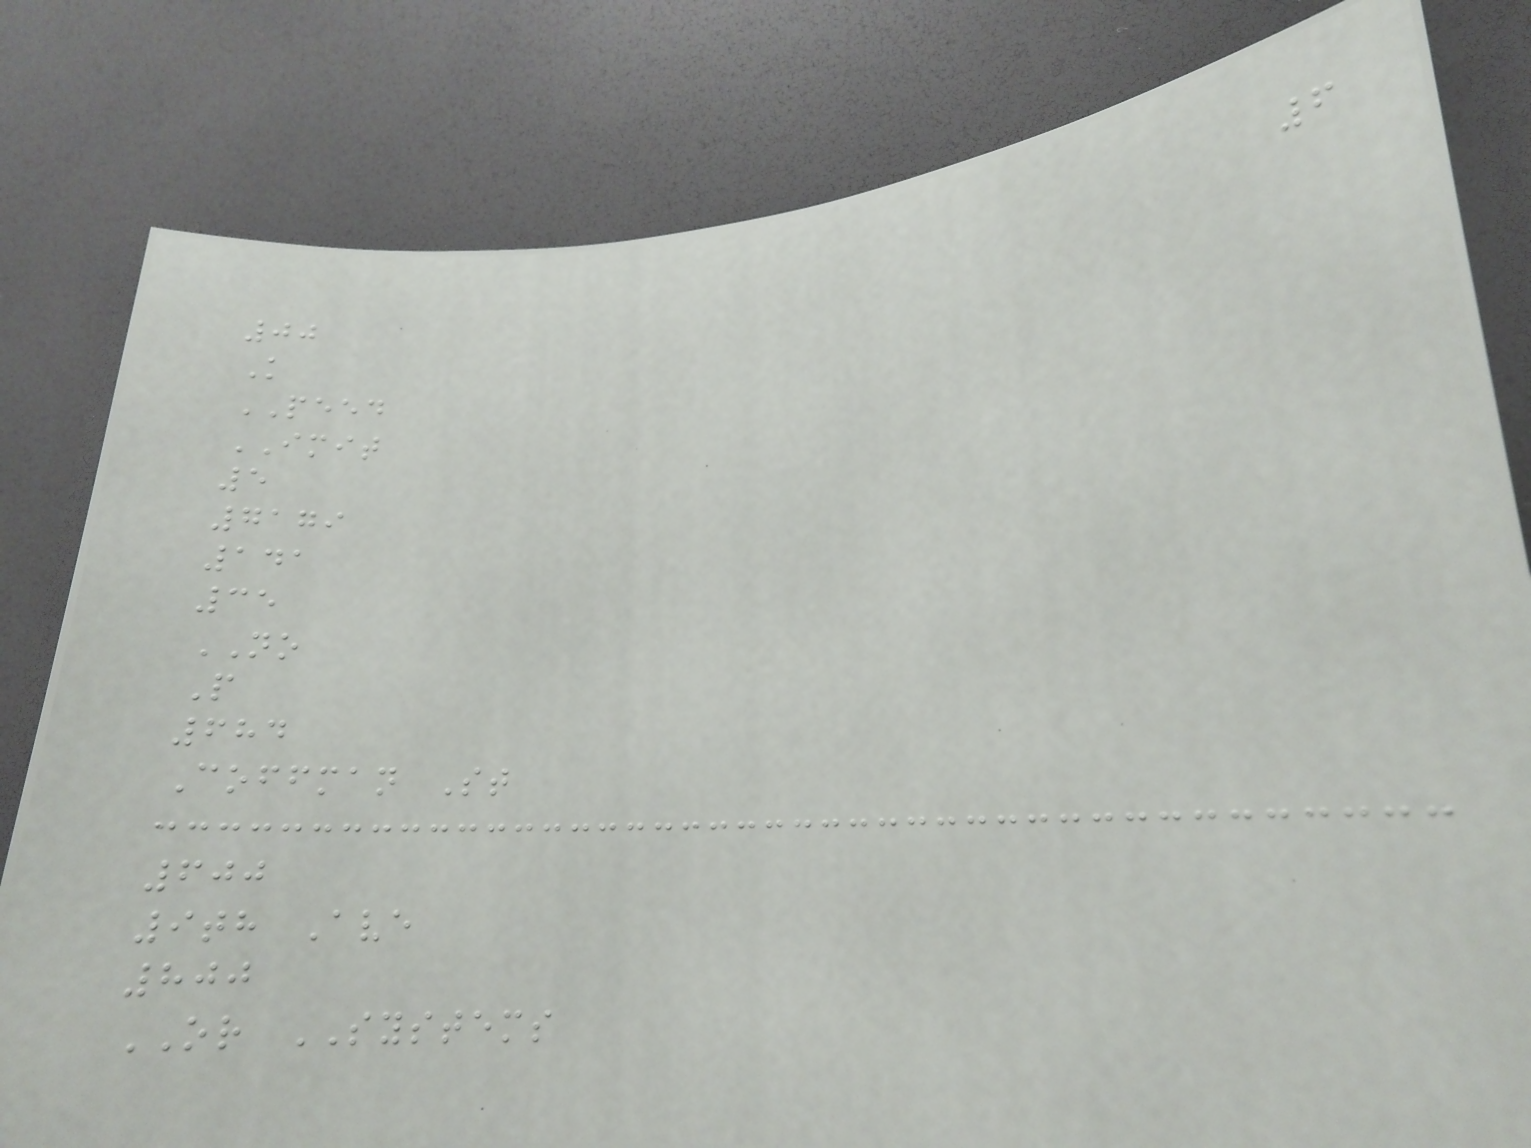6
00
K
PEED
IMIT
5
7179
141
35
NO
P
684
Coffman St
600
9th Ave
800
OR SYSTEMS
